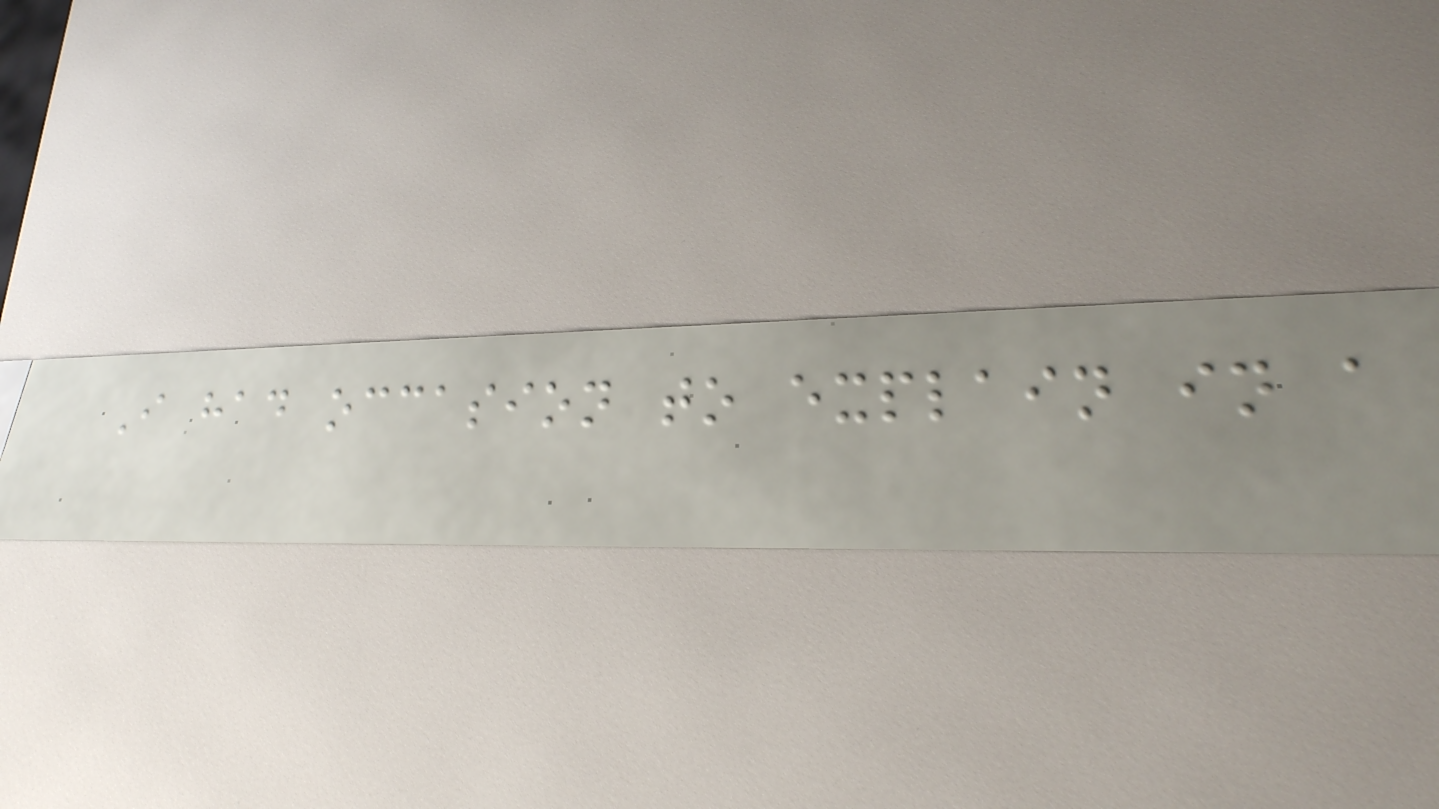I had occasion to explain in a
